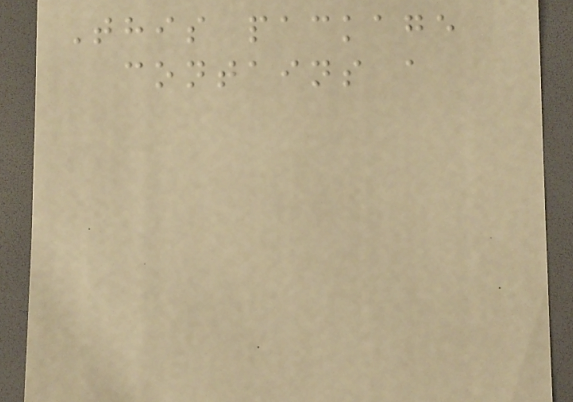This package
contains a
